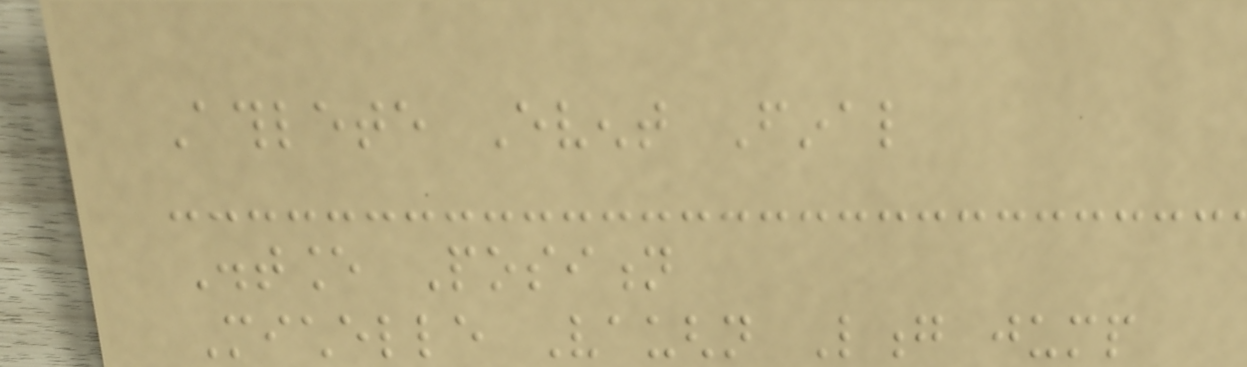Athlete Event Final
Distance Position
Michelle Vaughn Long jump
